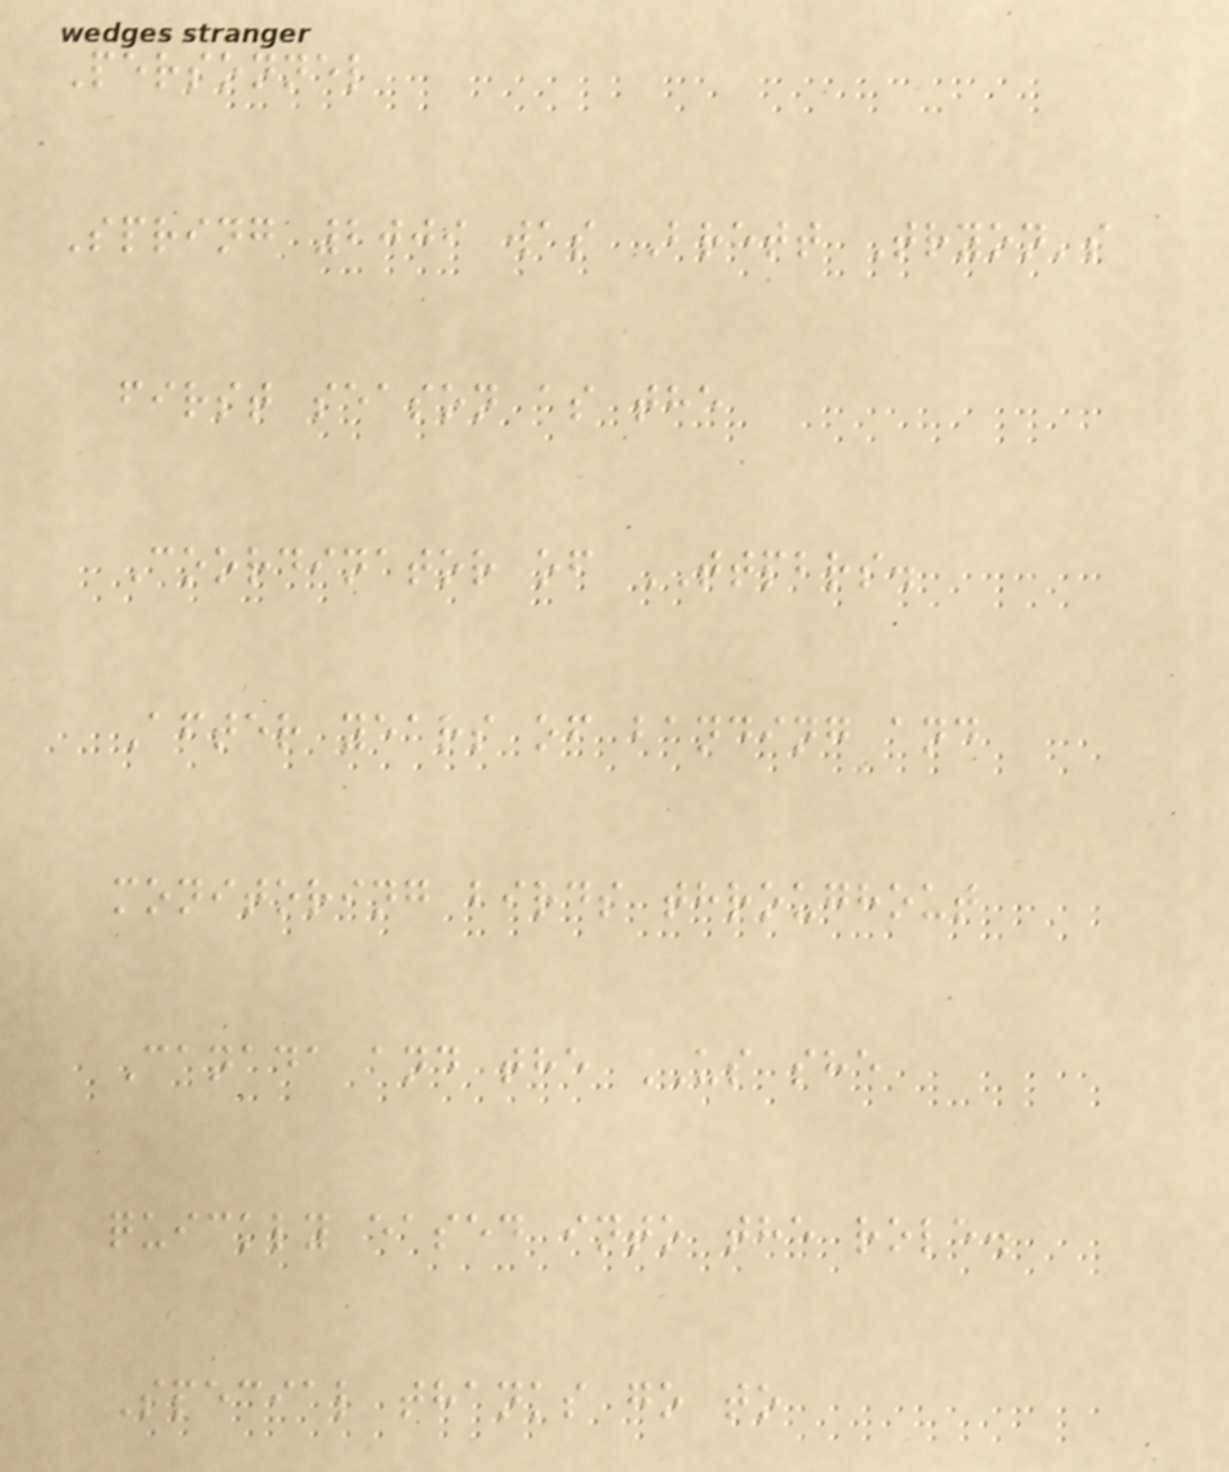Personnel
Spring 2009 was Brett Tryon's
first season as the
Coordinator of TTPBRS.
After years of banding and
monitoring birds throughout
Canada and the US she
quickly eased into the role.
Special thanks go to
